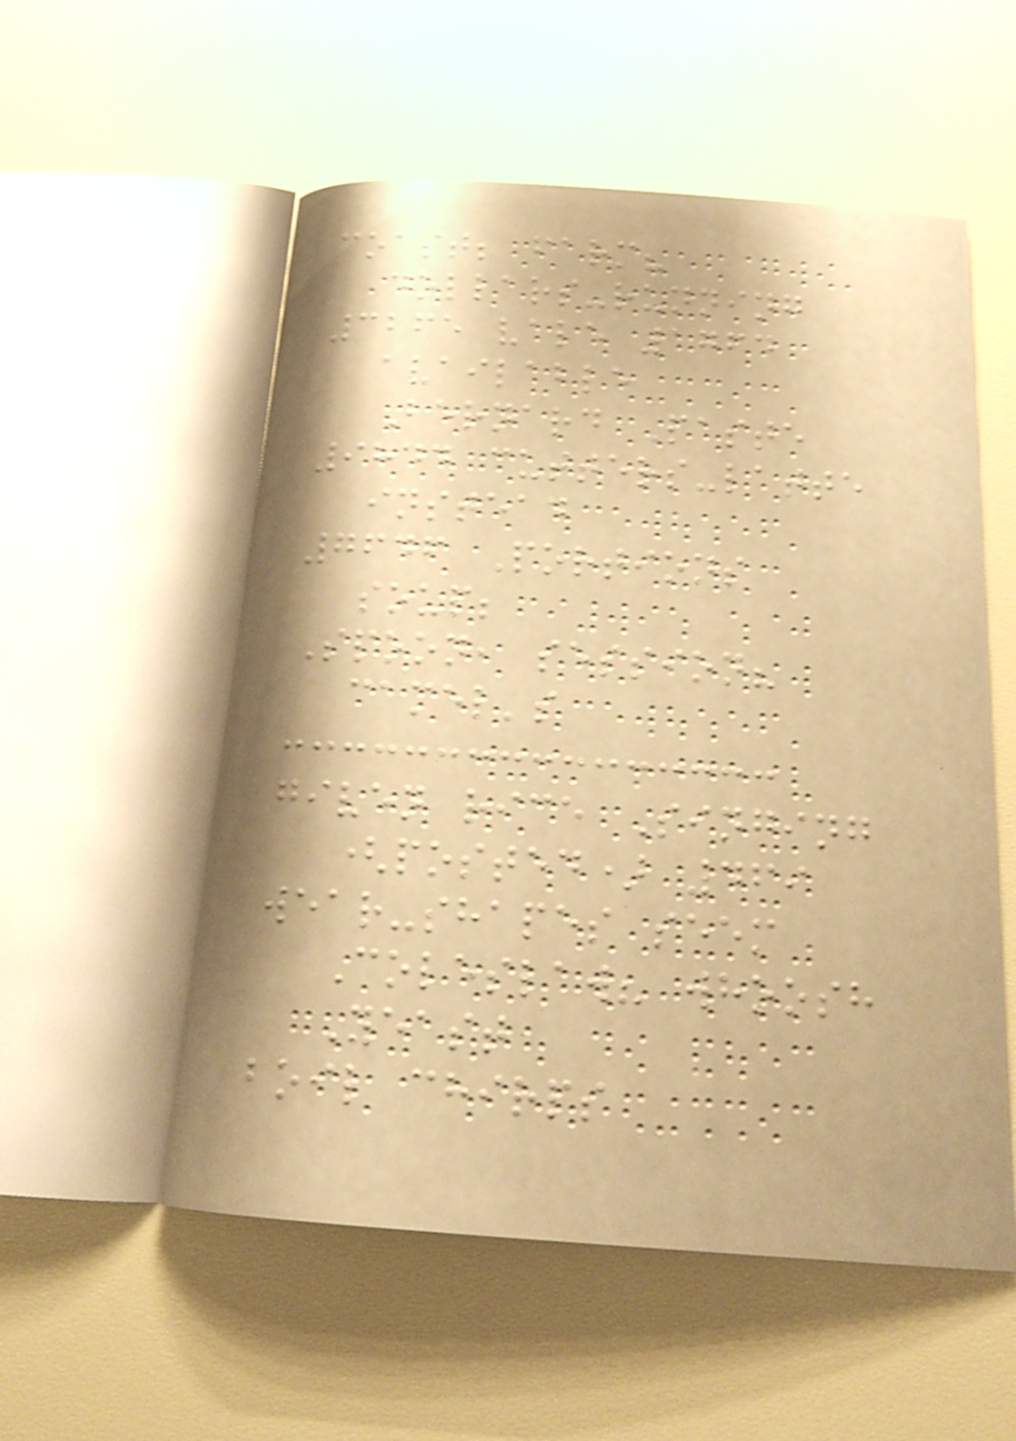coast; farm?
dollars-running
3265 vale 1764
available
Bernard Paste
9844 cutters-latte
instead
7646 Portions
soup;
Spoon, session?
camel's
given rice Singing
(posted) 469
wear-shapes seem
Coleslaw? whoosh
Yeast
boil chirps
